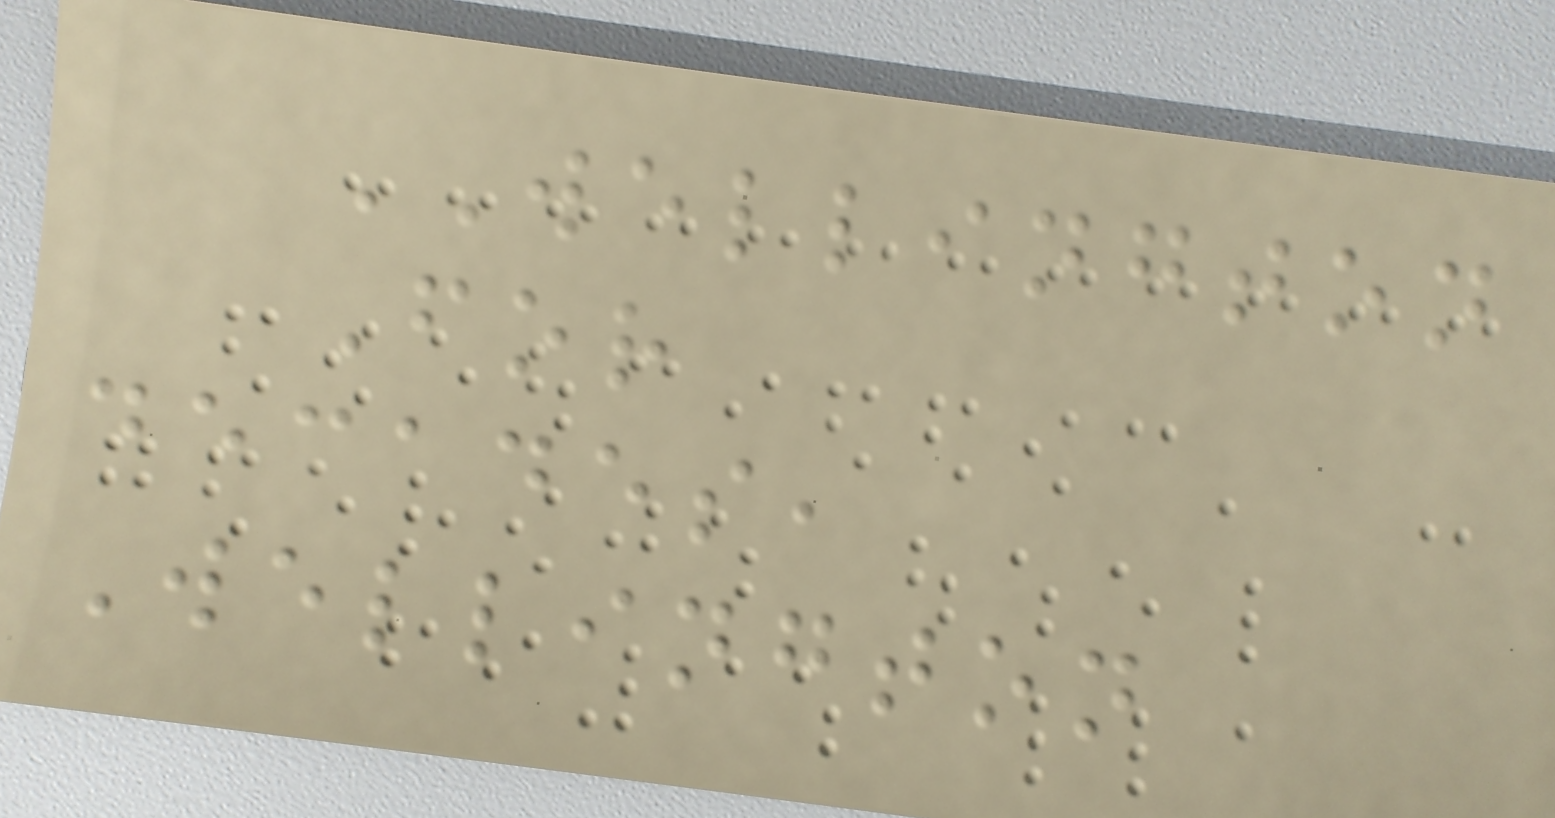WELLINGTON
For
decades,
Wellington
